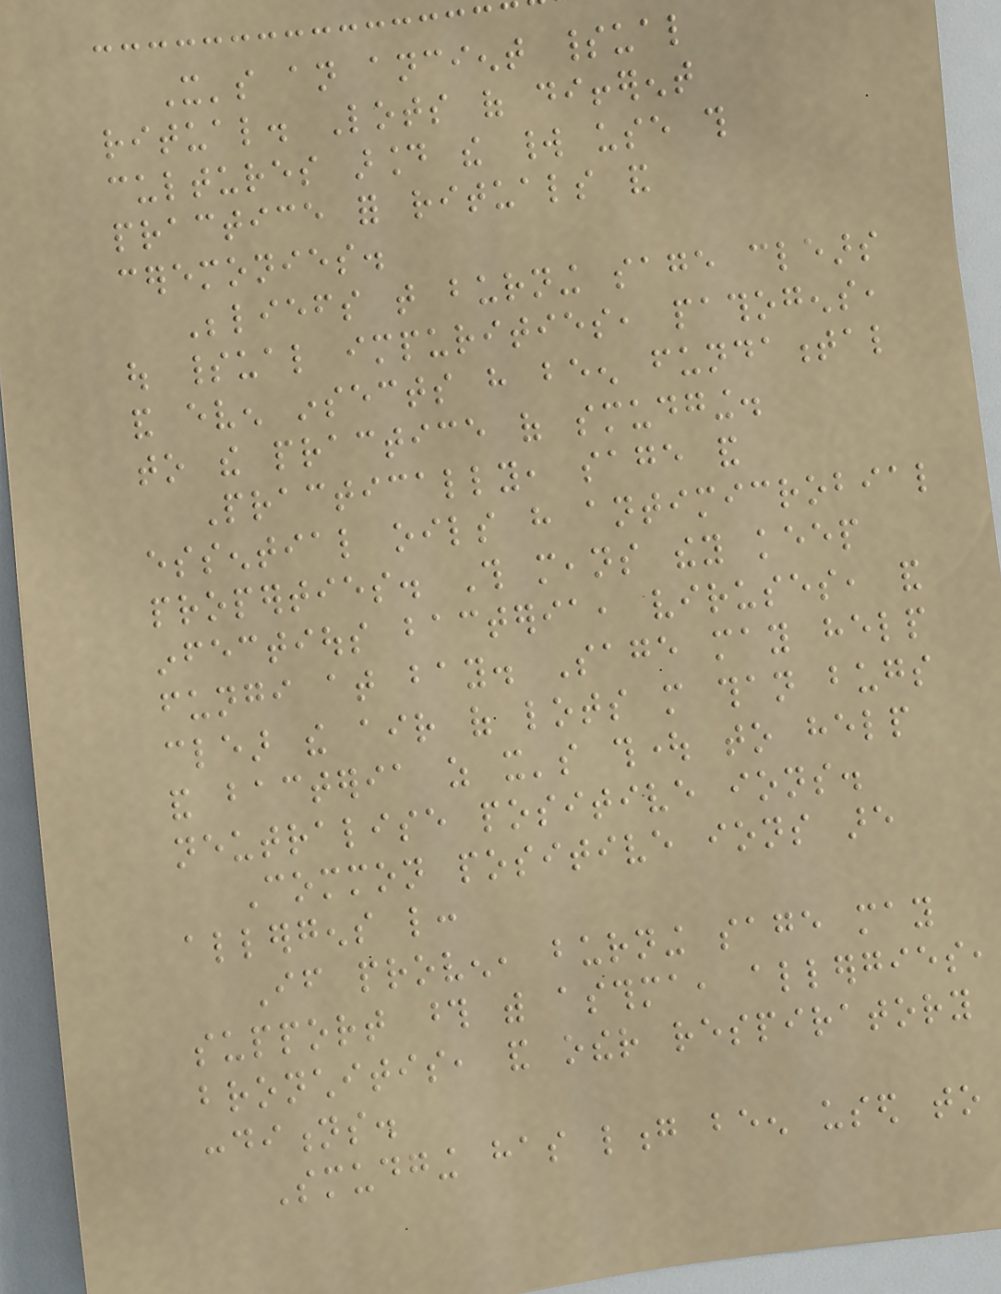It's an ancient spiritual
ritual. Lots of different
cultures around the world use this
practice for rituals and
ceremonies.
Beliefs that burning sage clears
out spiritual impurities, pathogens,
and even insects have been fundamental
to the practice of smudging.
Practically, sage and
essential oils have antimicrobial
properties. This means they keep
infectious bacteria, viruses, and
fungi at bay. Sage may help
clear the air of lots more than bugs
and bacteria as it's thought to help
neutralise positive ions.
Common positive ions are
allergens like:
If proven, burning sage may
support those with asthma, allergies,
bronchitis, and other respiratory
conditions.
Smudging has long been used to
